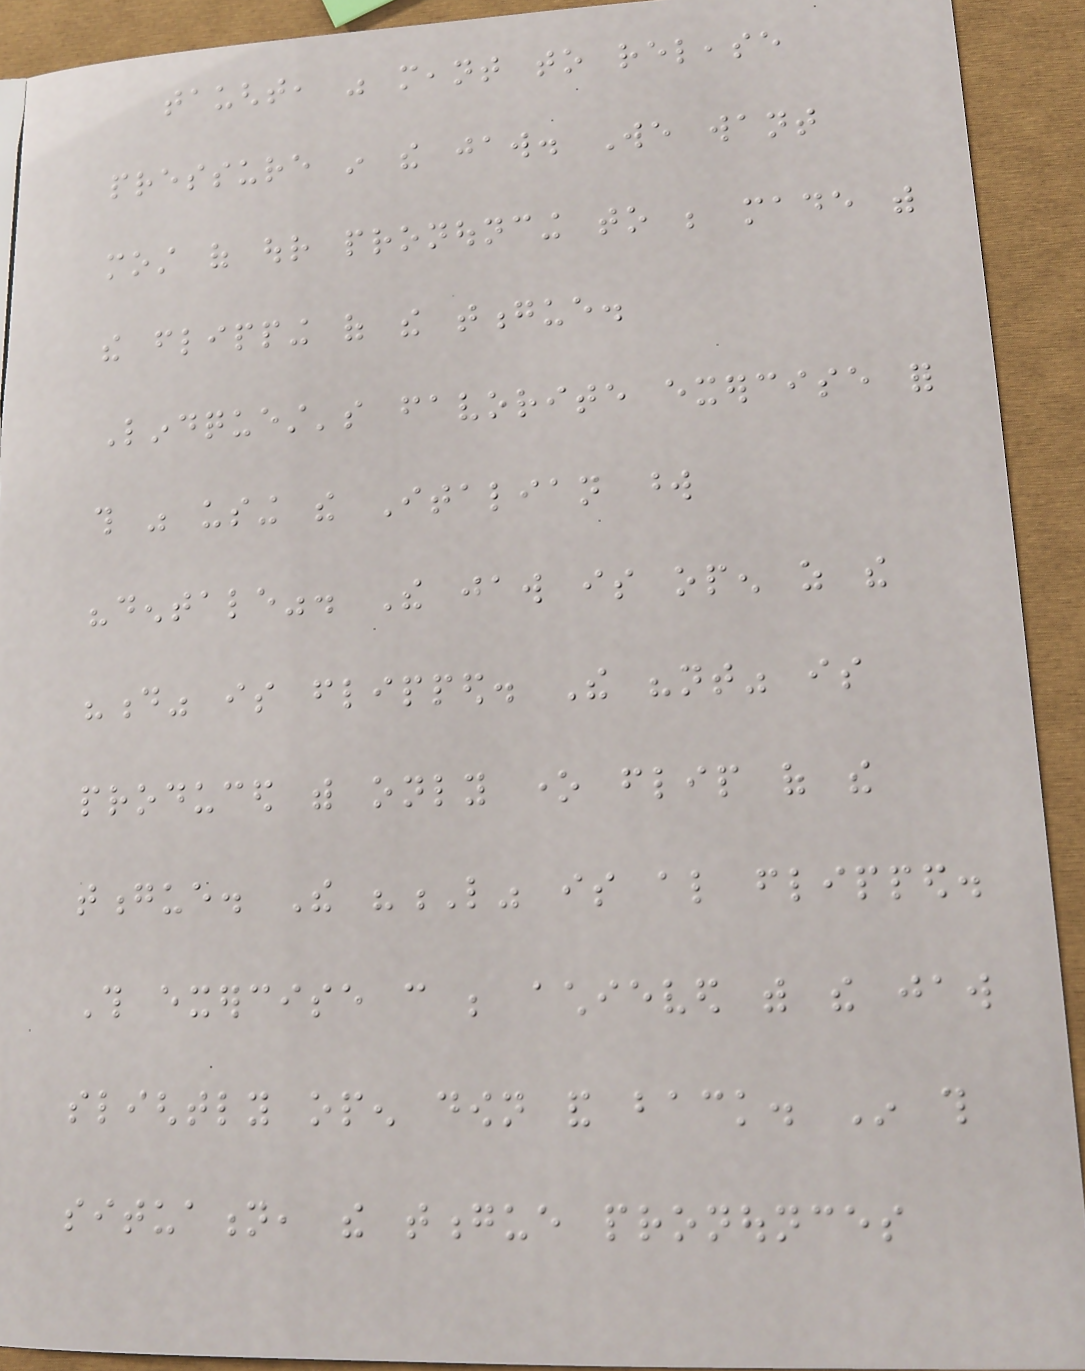taught, was meant to release
pressure in the jaw. We want
most of our pronouncing to be made with
the flipping of the tongue.
Lindquest's favorite exercise for
this was using the Italian word
"dentale". The jaw is open as the
"d" is flipped. The "nt" is
produced with only one flip of the
tongue. The "L" is also flipped.
This exercise can be achieved with the jaw
slightly open down and back. In this
situation, the tongue pronounces
